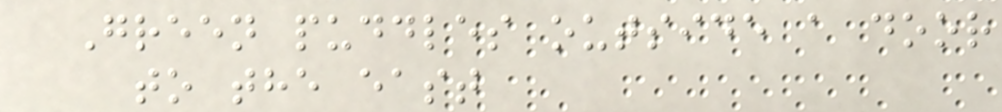Green puddles outside a door
to the east
